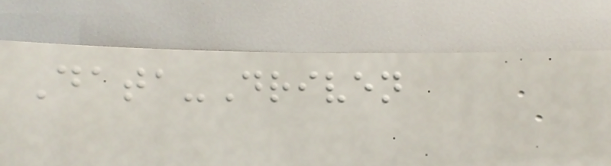Data-Driven
